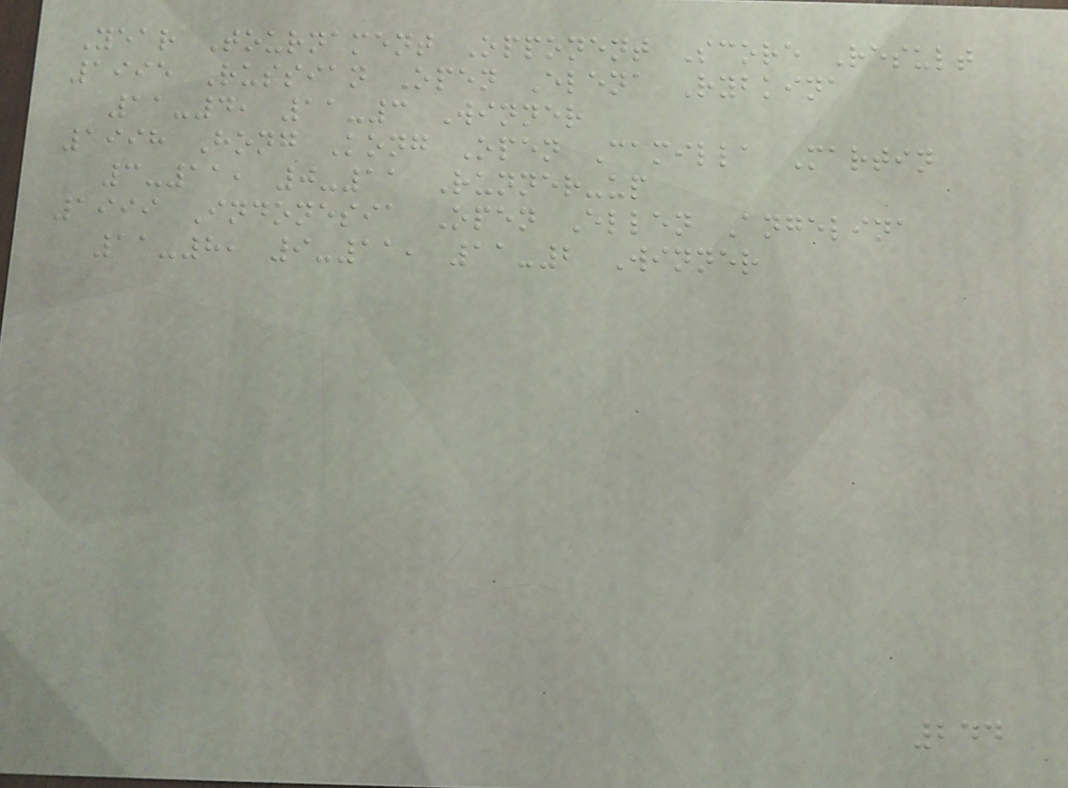Year Tournament Opponent Score Result
1995 Russian Open Elena Rybkina
11-4, 11-3 Winner
1998 Hong Kong Open Camilla Martin
3-11, 0-11 Runner-up
1999 Indonesia Open Ellen Angelina
11-8, 9-11, 11-2 Winner
244
